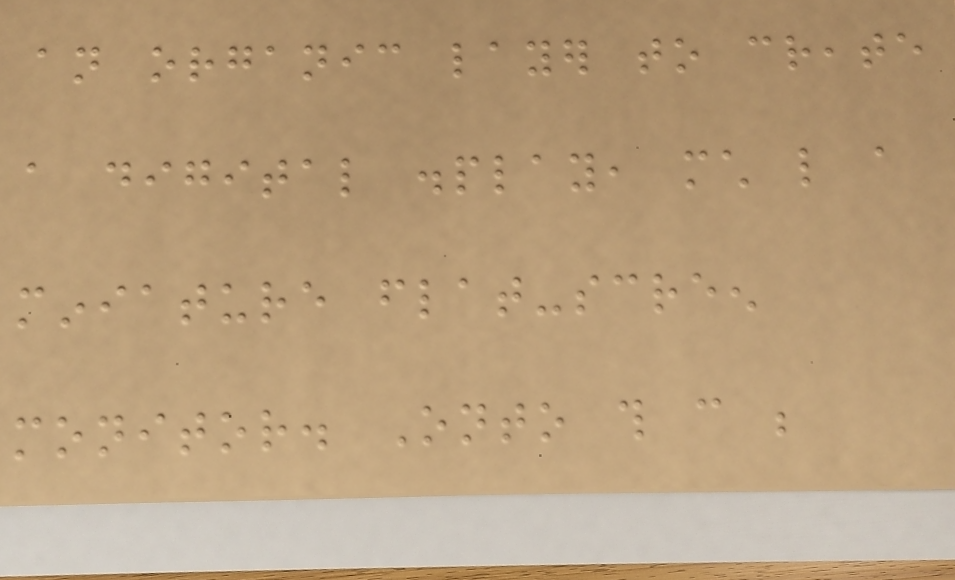an organic layer to create
a digital display, much like a
miniature flat-screen
monitor. Onto this can be
